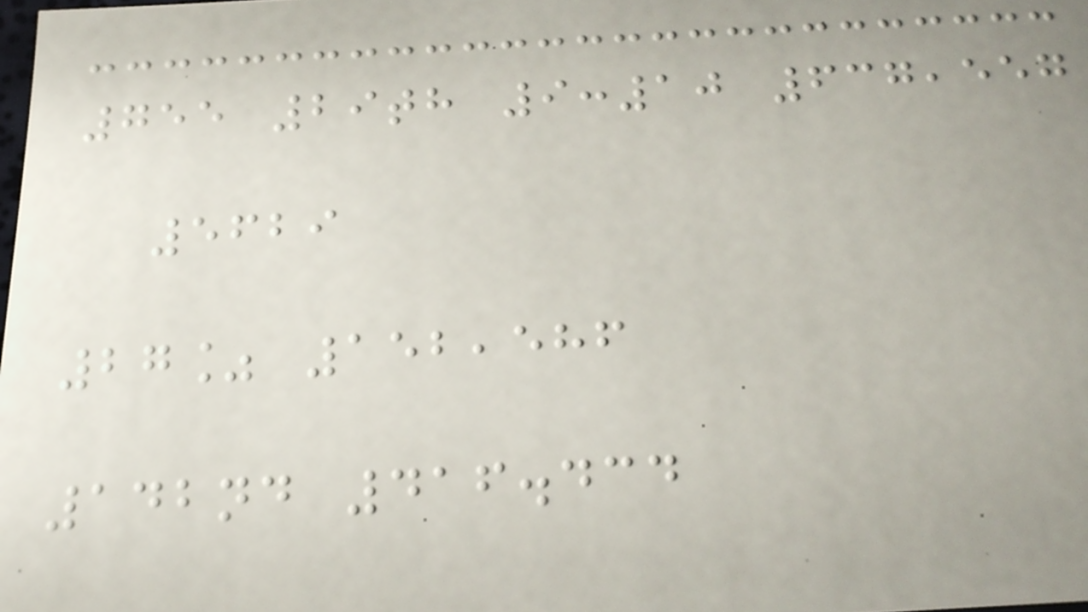755 29th 9:10 637,557
5629
27% 152,586
142nd 416.434
